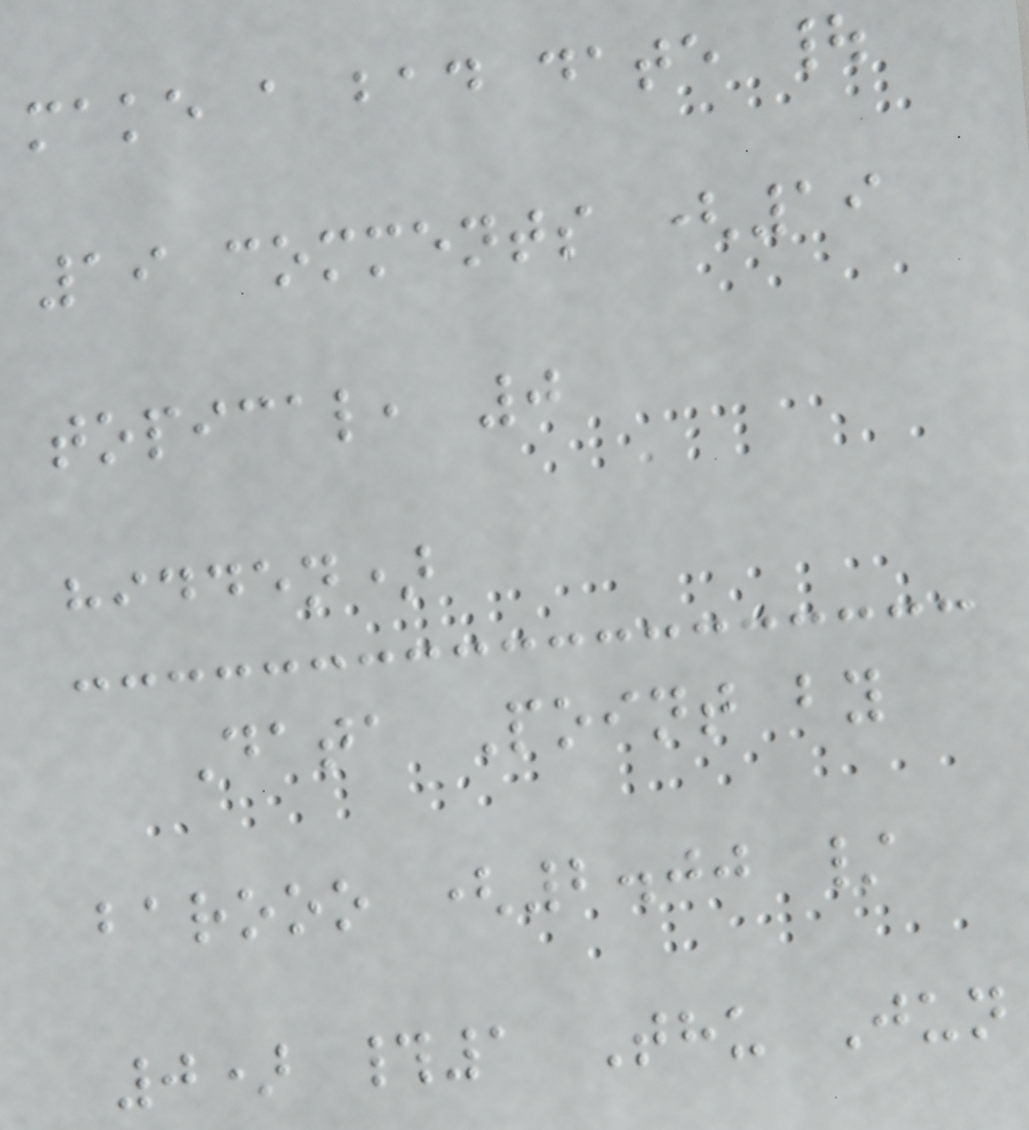make a bad date |
19 comments (19
topical, 0
hidden)
Data Point by
barooo (2.00 /
0) #1 Thu Jun
